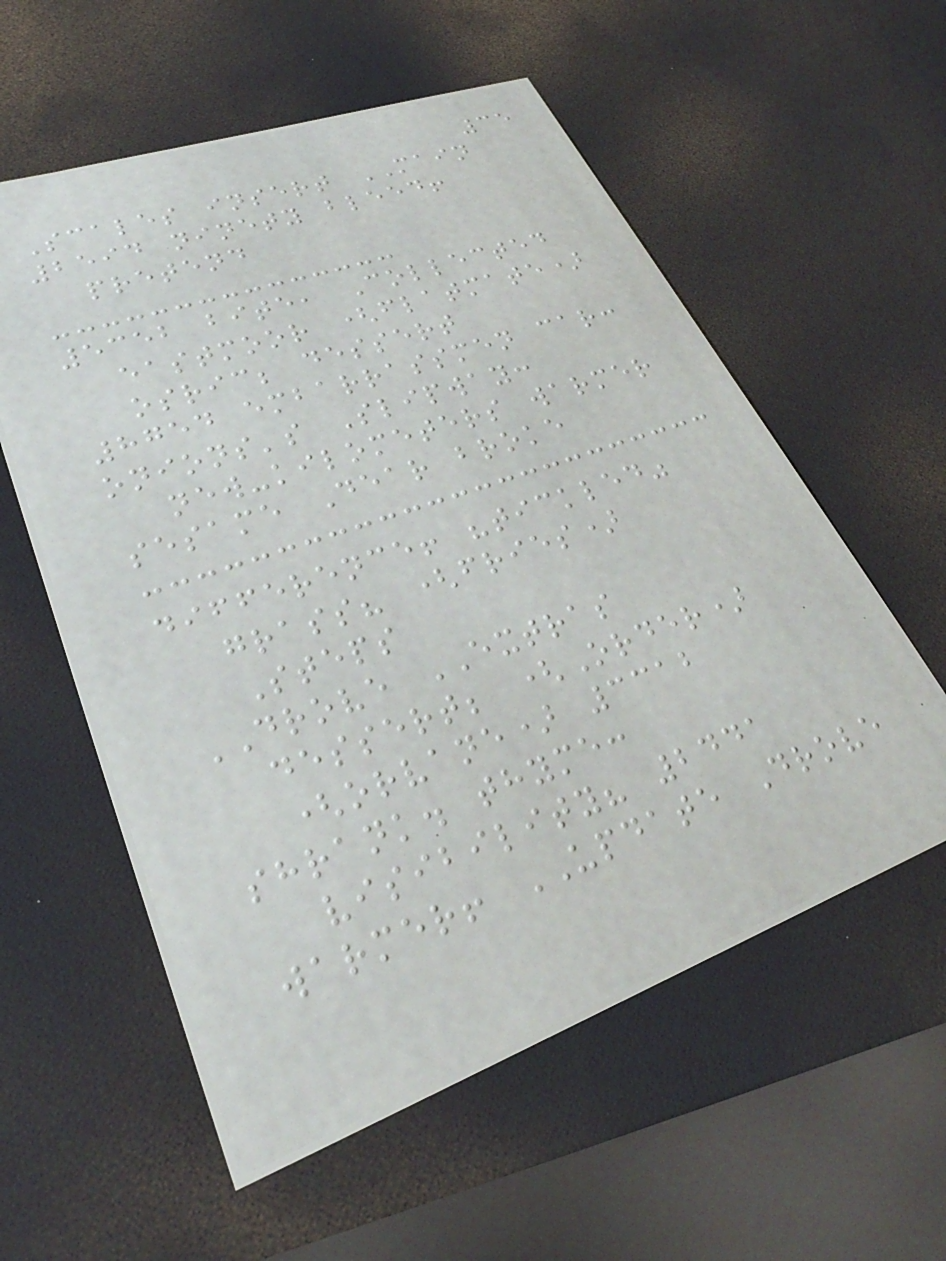35
Scales insert MAIN
2594 ninety bleed!
pretend
5352 bite, Collected
eastmoor (flatmate)
osric; dessert
8754 embarrassmen car:
onions's Slipway:
new-kilometers warmer
sesame Dear broke
difference! "tickled"
grass? (fries)
Steps
DROVE EXTRAS
dessert; (Order)
(orvane) 3312
shrank. thyme:
visibility? 2441
warmer! UPDATE Drove
